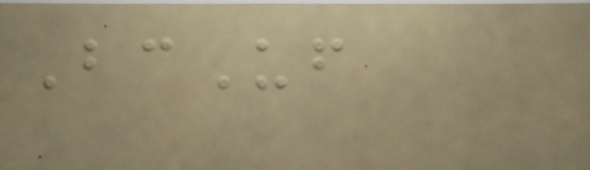BcUf
